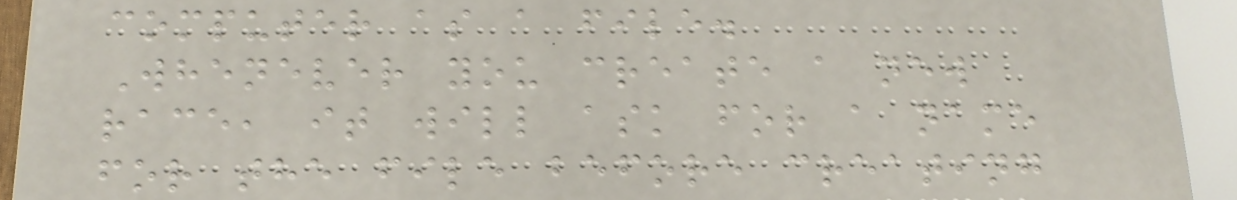computer as a file.
Whenever you create a new
race, it will ask for a name
for the file before creating
